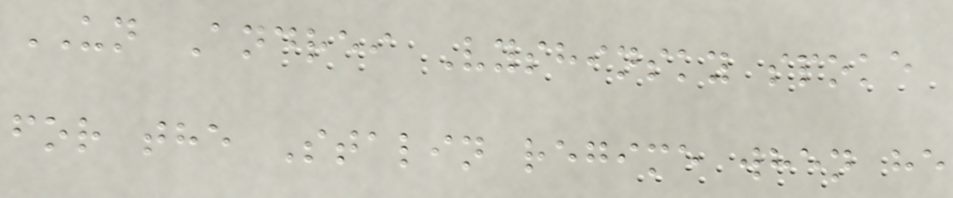UN Andrei Vyshinsky spoke
for the Stalin regime when he
